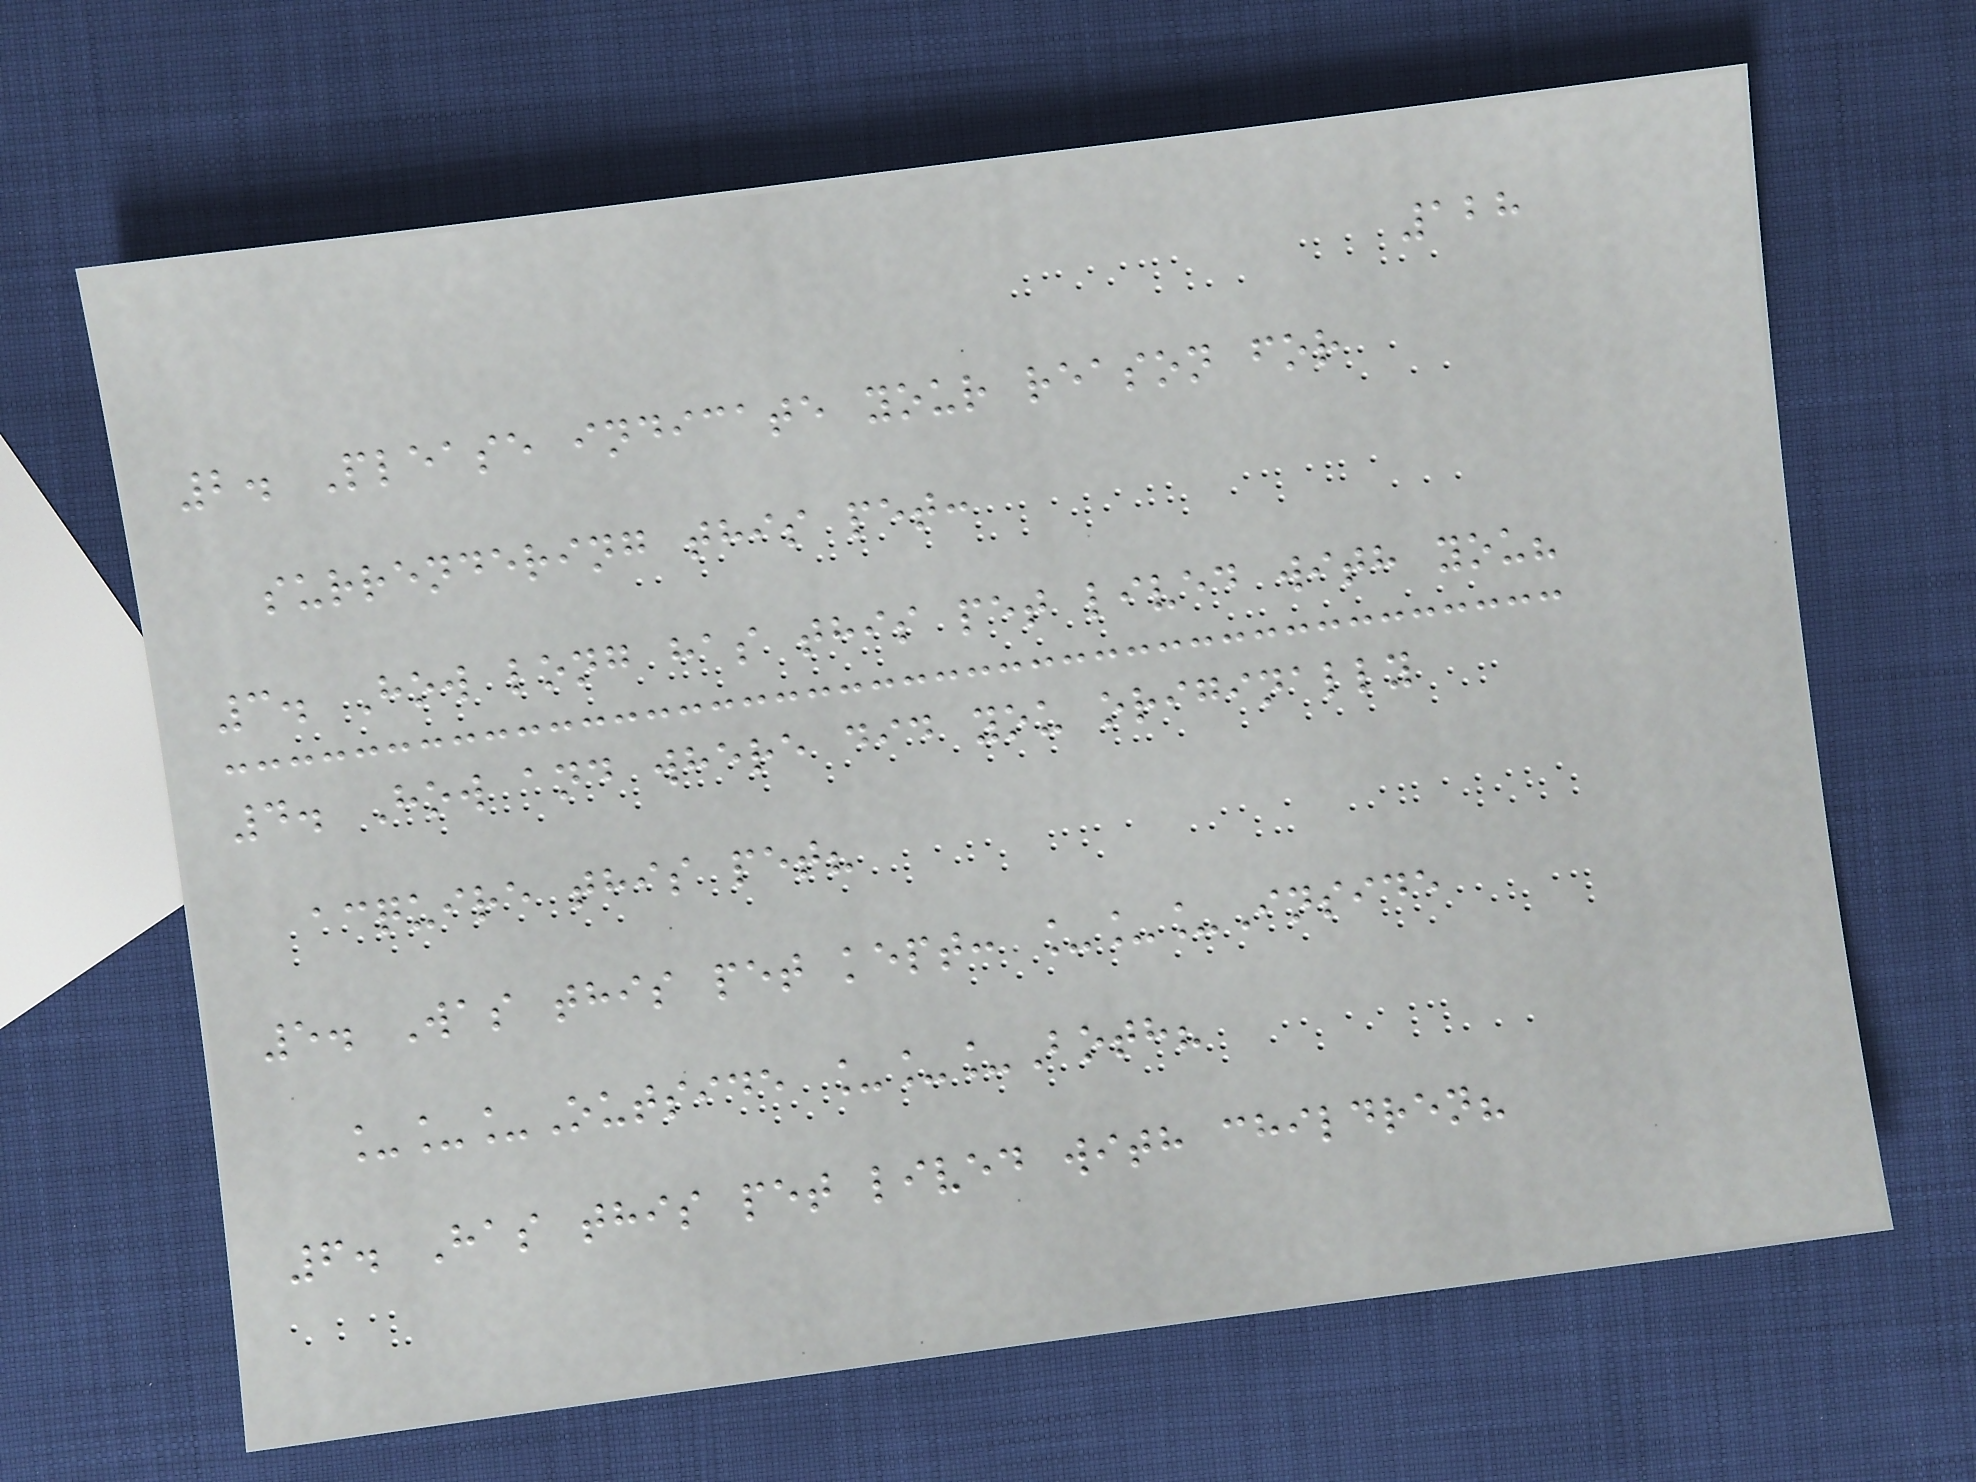128
2. Please indicate your reason for
surrendering this pet:
3. How long has this pet lived with you?
4. How and where did you originally
acquire this pet?
5. Was this pet kept: ___Inside
___Outside ___Both?
6. Has this pet lived with children?
